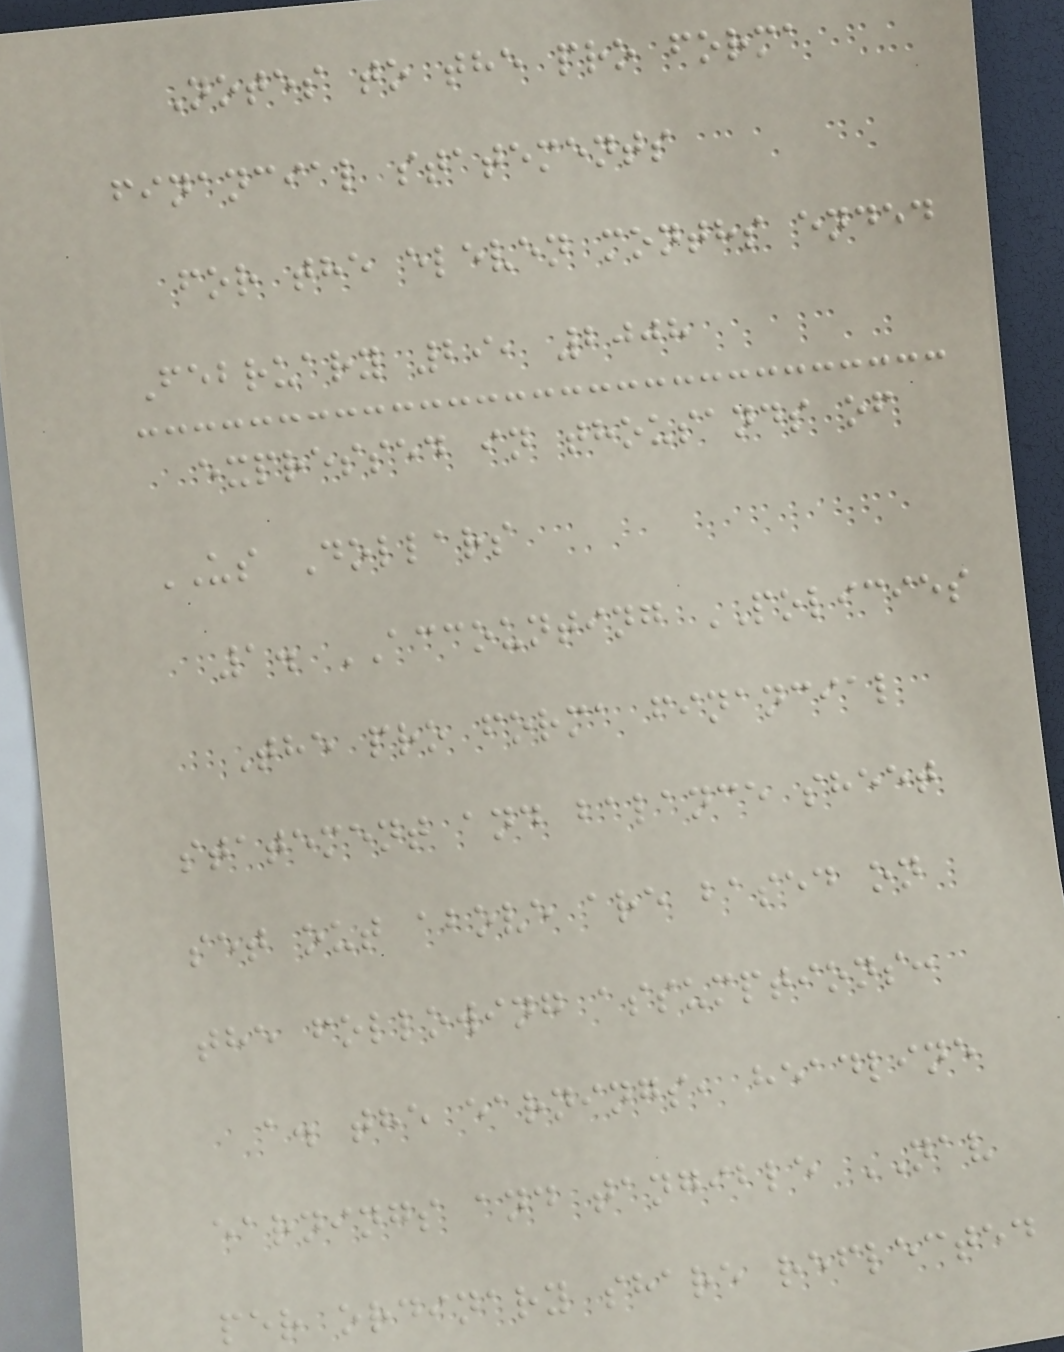Notes to the pro forma
financial statements
for the eleven months ended
February 29, 2008
expressed in thousands of
US Dollars
1. ACCOUNTING POLICIES
The pro forma financial
statement and balance sheet
set out above are based on
the following assumptions:
a. the earnings, headline
earnings and tangible NAV
per ordinary share reflected
